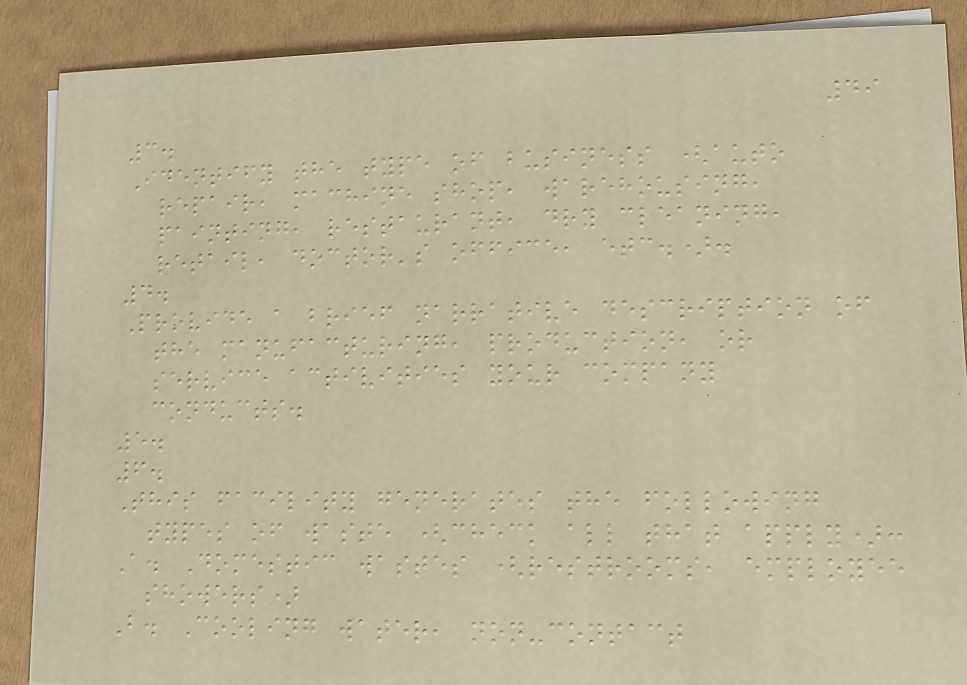49
3.
Identify the type of business (auto
repair, machine shop, warehousing,
painting, restaurant, dry cleaning,
retail, doctor's office, etc.).
4.
Provide a brief narrative description of
the manufacturing, production, or
service activities your company
conducts.
5.
6.
This facility generates the following
types of waste (check all that apply):
A. Domestic wastes (restrooms, employee
showers)
B. Cooling water, non-contact
